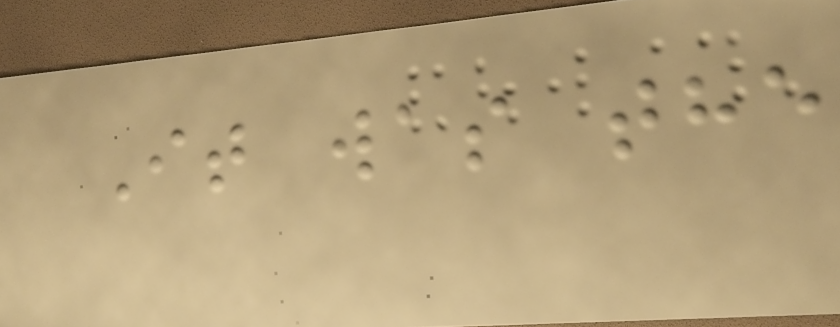It was the
